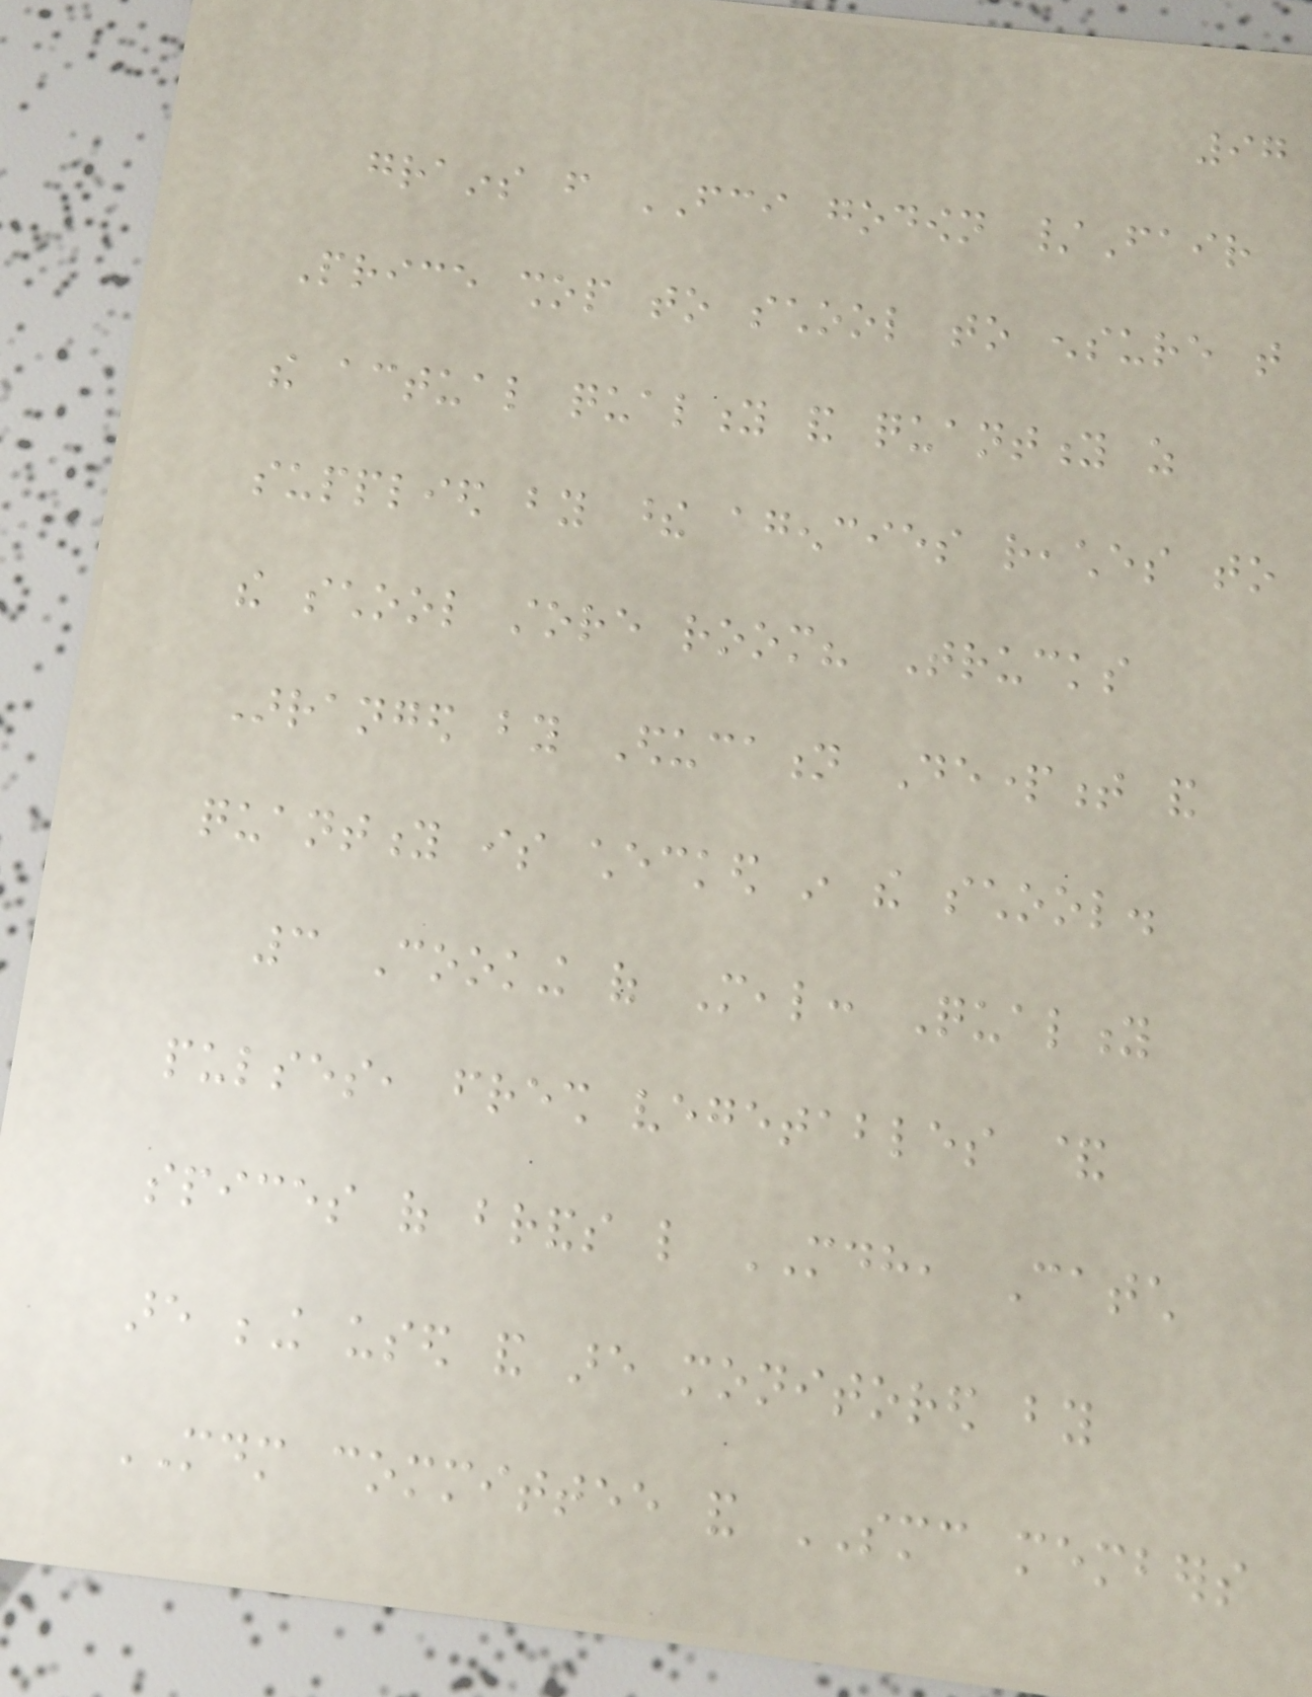97
grains from FCI godown /Fair
Price shop to school to ensure that
the actual quality and quantity as
supplied by these agencies reaches to
the school store room? Trucks
Arranged by Education Department and
quantity is checked in the school.
3 Cooking of Meal: Quality
pulses, fresh vegetables &
spices of brands like MDH, Catch
are being used and are monitored by
MDM committee and SMC members
